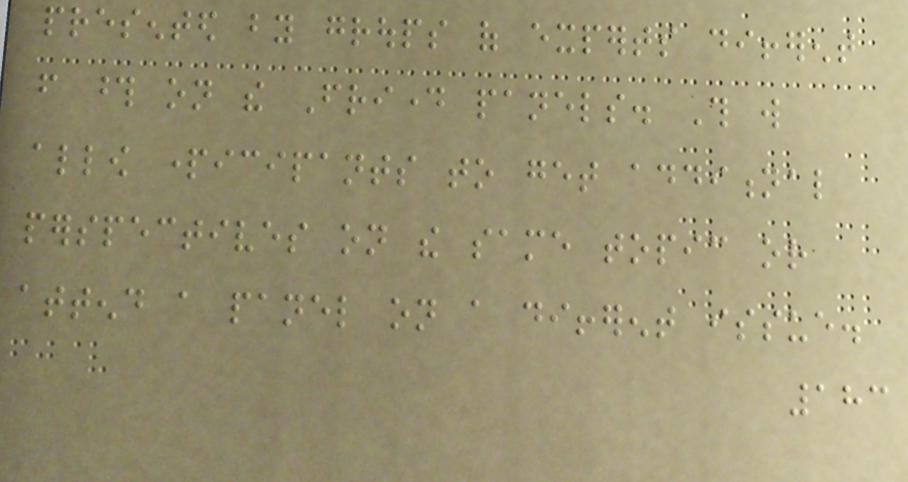presented by groups of experts different
from those on the Friday panels. This will
allow participants to get additional
perspectives on the same topic or
attend a panel on a different issue.
183
